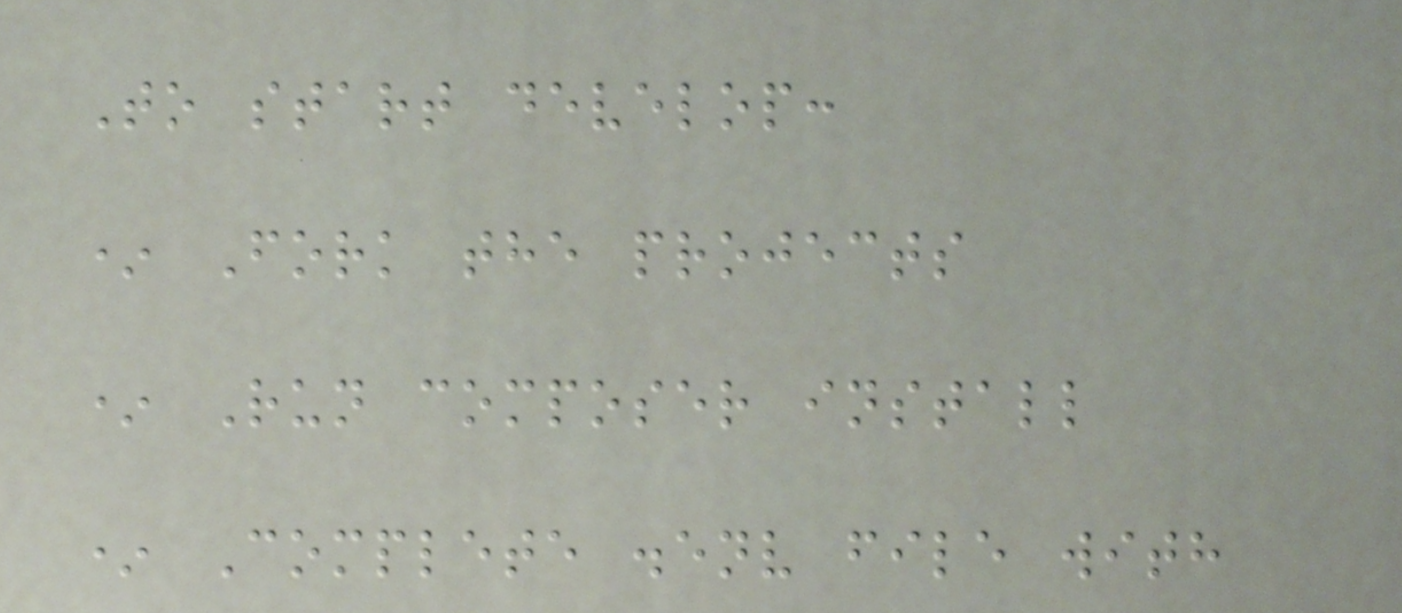To start develop:
* Fork the projects
* Run composer install
* Complete .env file with
